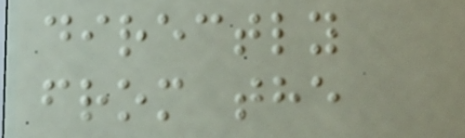directly
from the
